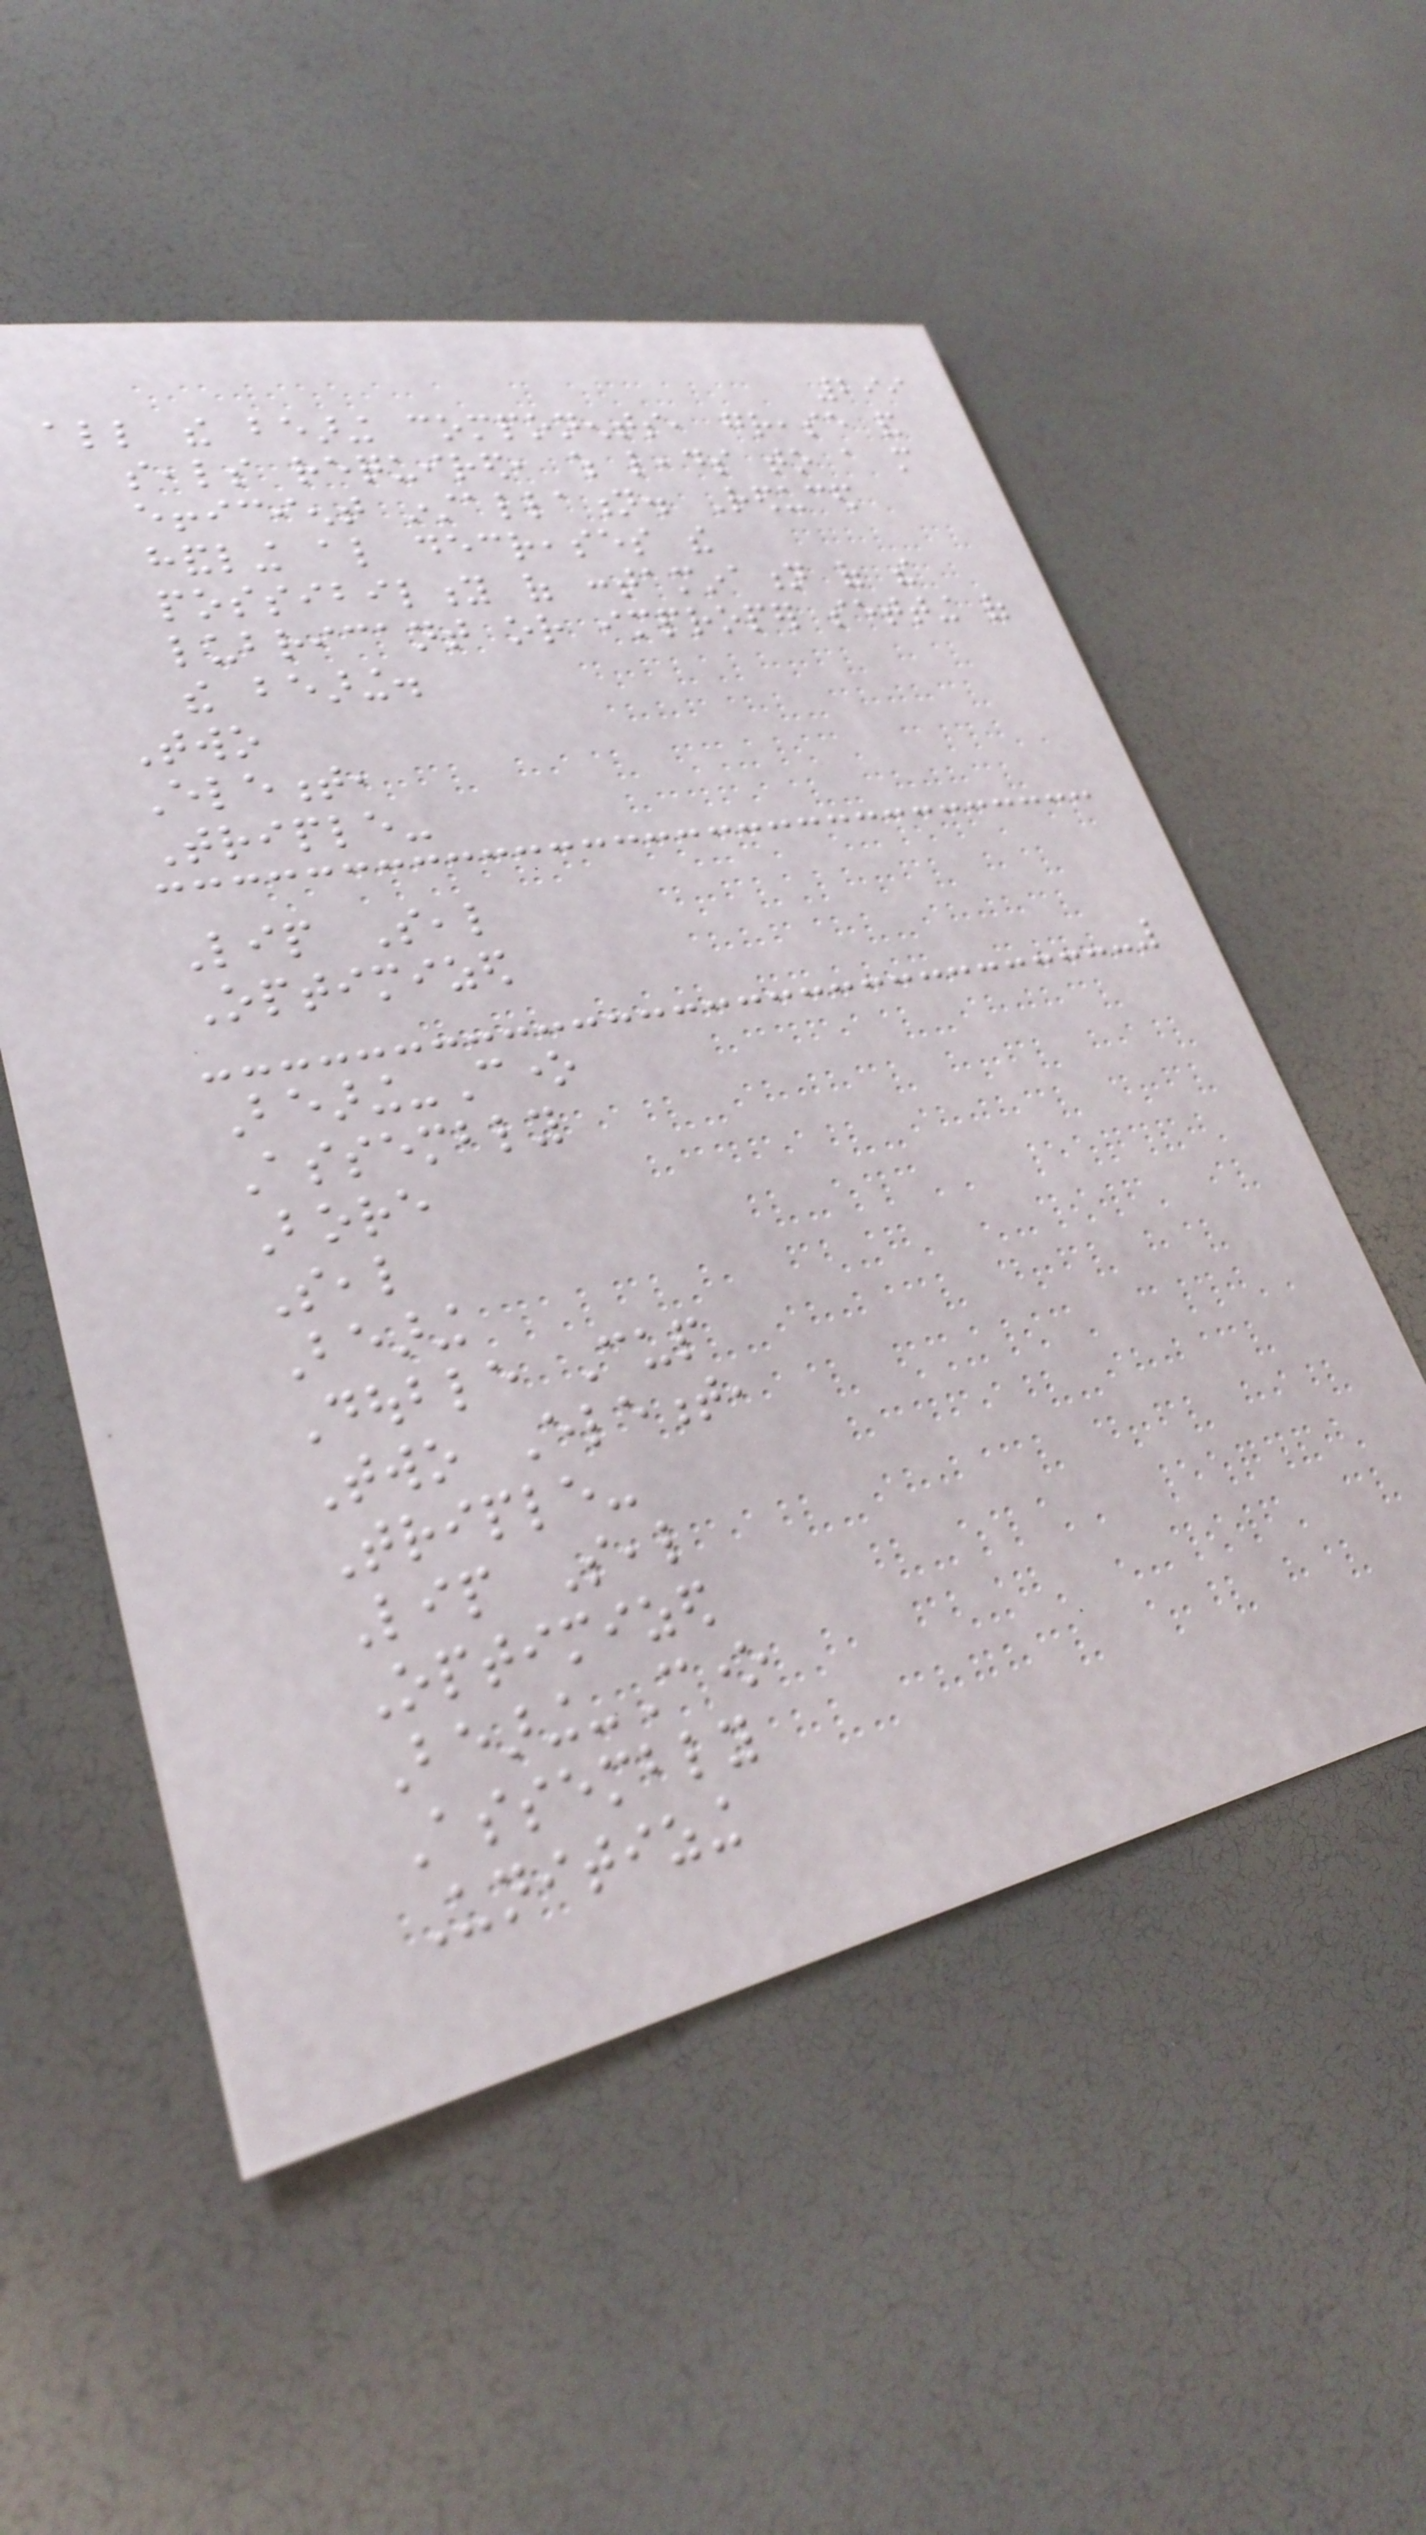299
all the bearing components, grease and
seals required, which leads to a more
efficient installation. Reduced
handling also decreases the
possibility of contamination of the
lubricant or improper setting of
the bearing.
Two
Element,
Triple-
Lip Seal
Optimized
Bearing-Cone
Assembly
Bore
Seal
Bearing
Double Cup
Two Element,
Triple-
Lip Seal
Optimized
Bearing-Cone
Assembly
Unitizing
